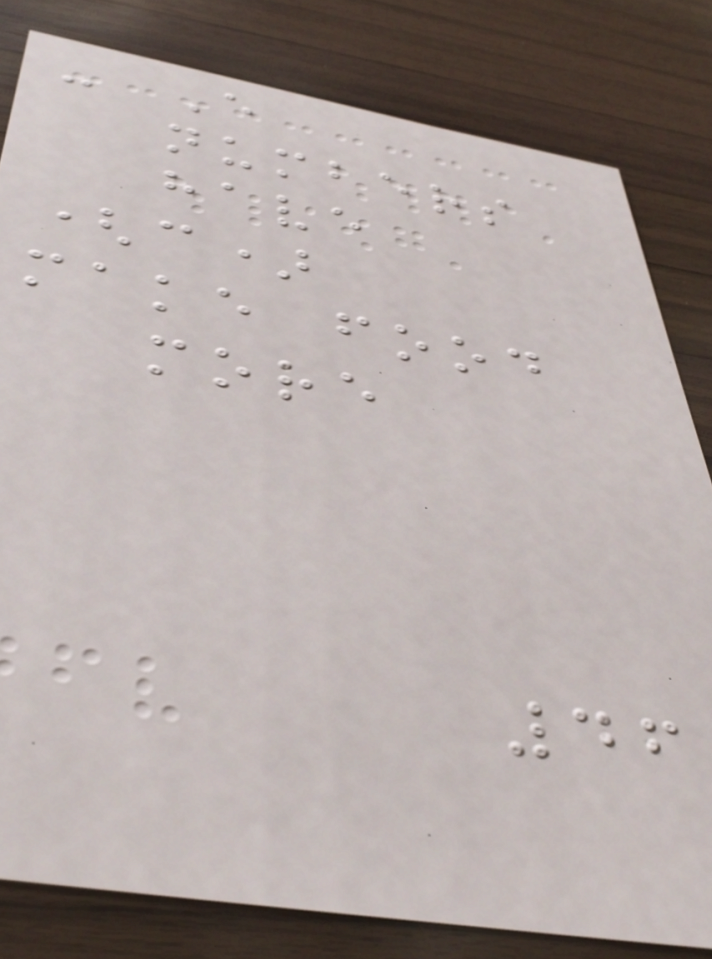- E
numbers
have
(c)
make food
more
46
